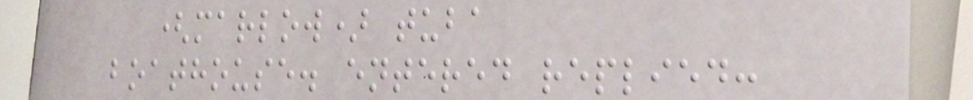(marlow) tuba
boathouse. entered replied:
